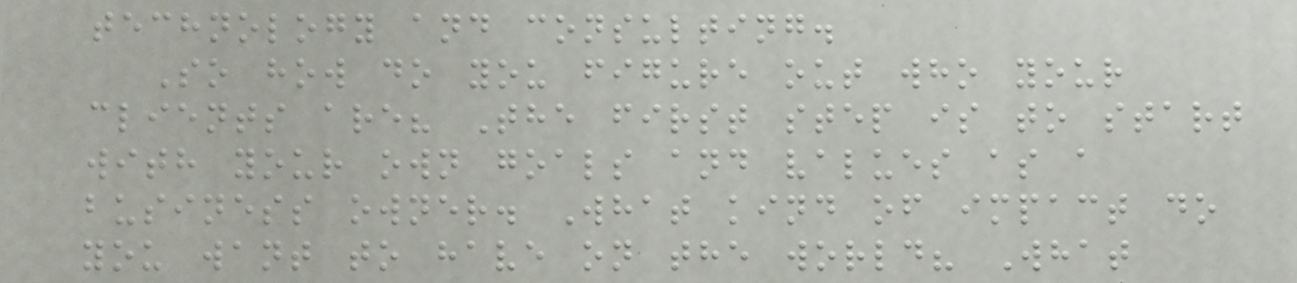technology and consulting.
So how do you figure out who your
clients are? The first step is to start
with your own goals and values as a
business owner. What kind of impact do
you want to have on the world? What
